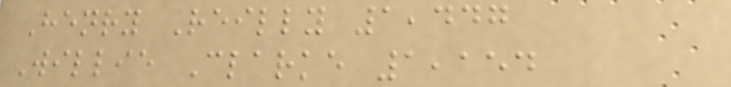Henry Reilly 1,447
Willie Clarke 1,154
